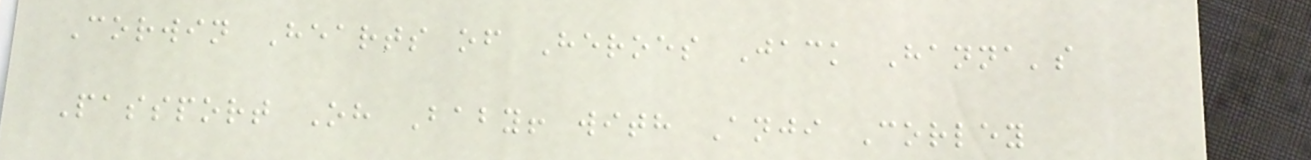Corwin Hearts of Heroes Jack Hanna's
Passport Oh Baby! with Anji Corley
